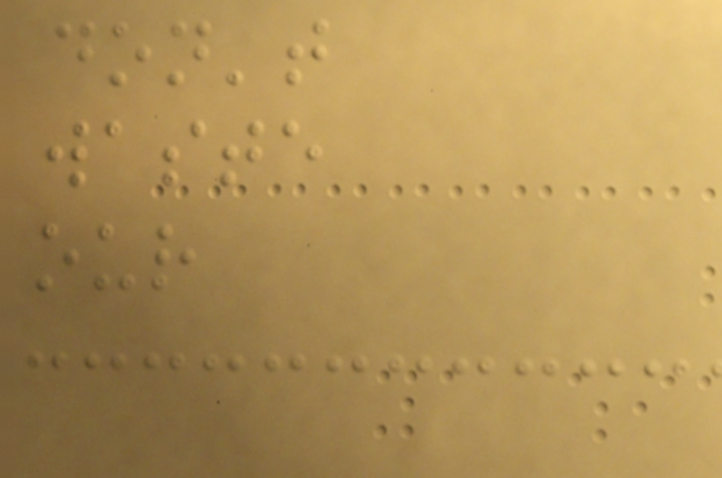don't
waste
our
